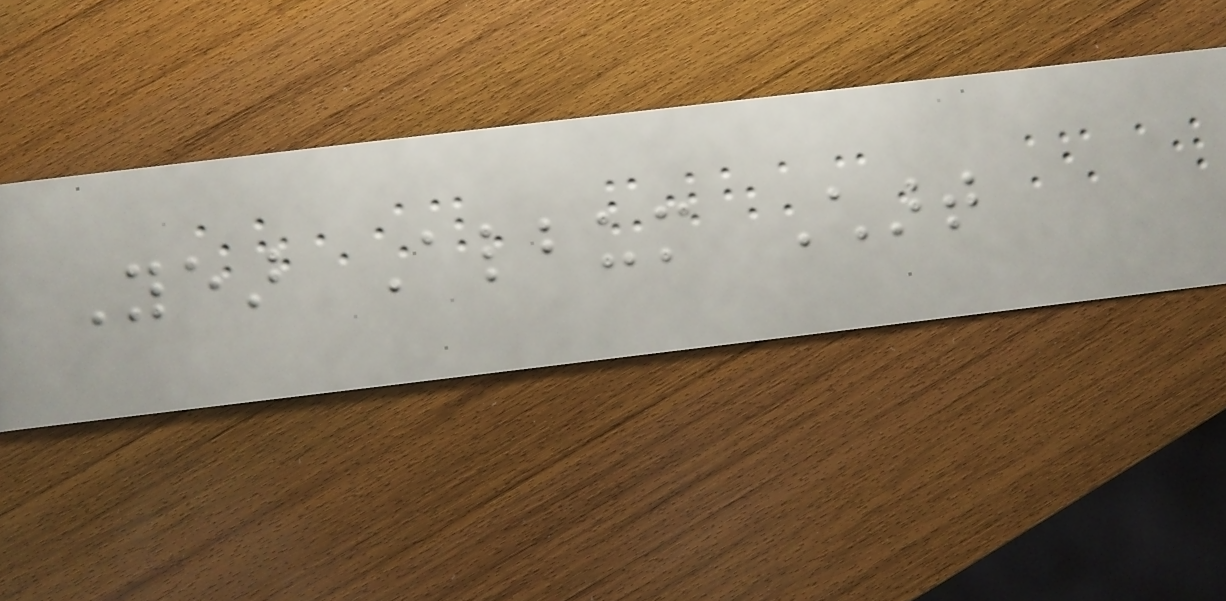Year Album Chart
